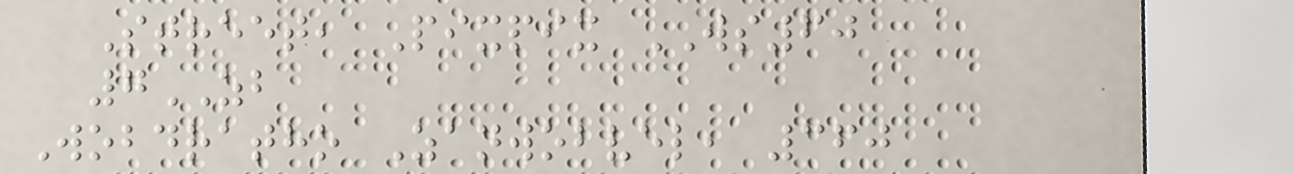Street, Pixpix WS60
7ZB
Wobdratho Zanwobvel, 360
